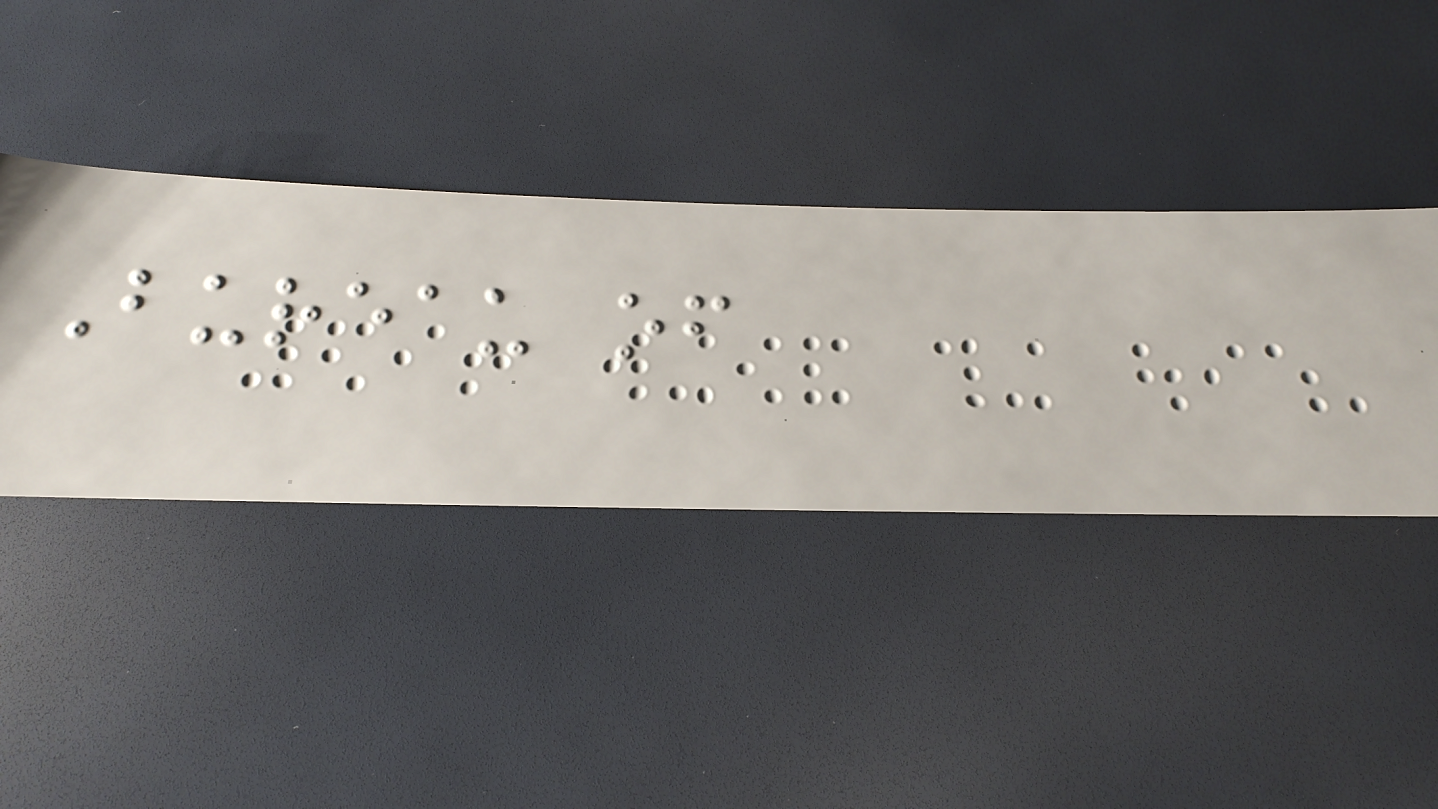Bureau of
